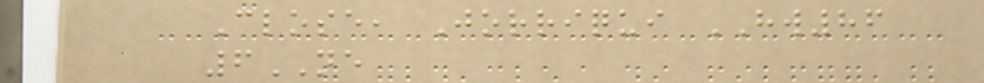Close, Jorriqui HW86
6NE
